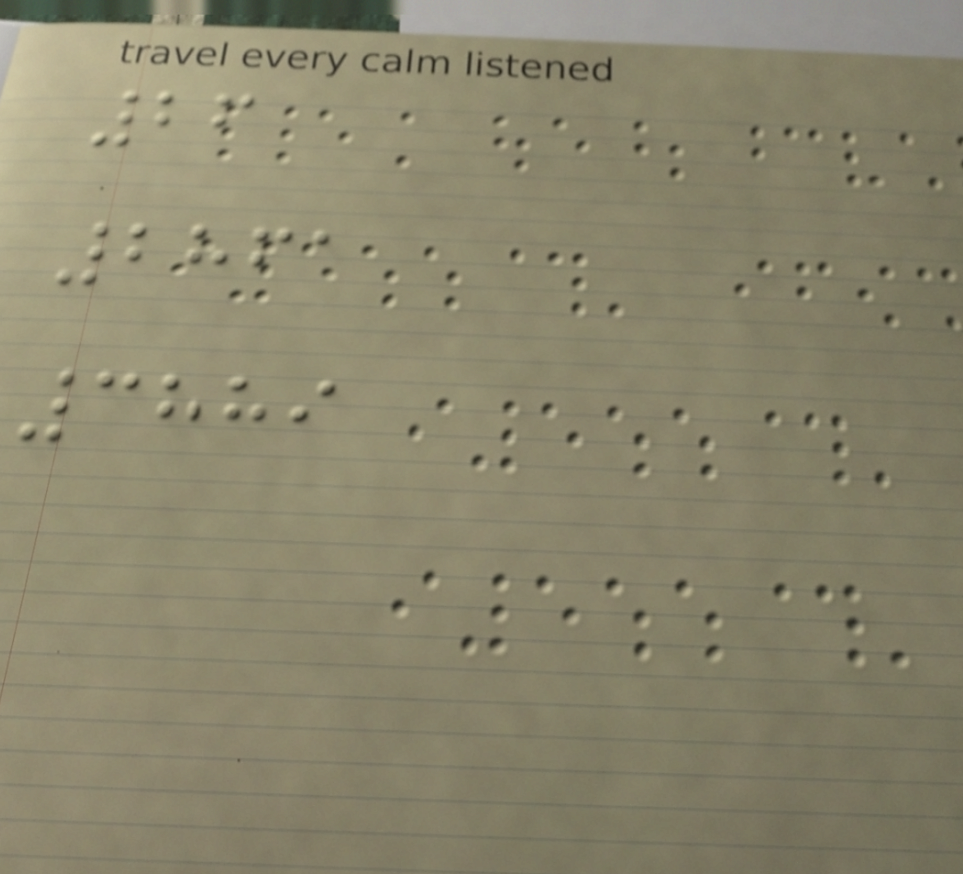26
2861
3889
